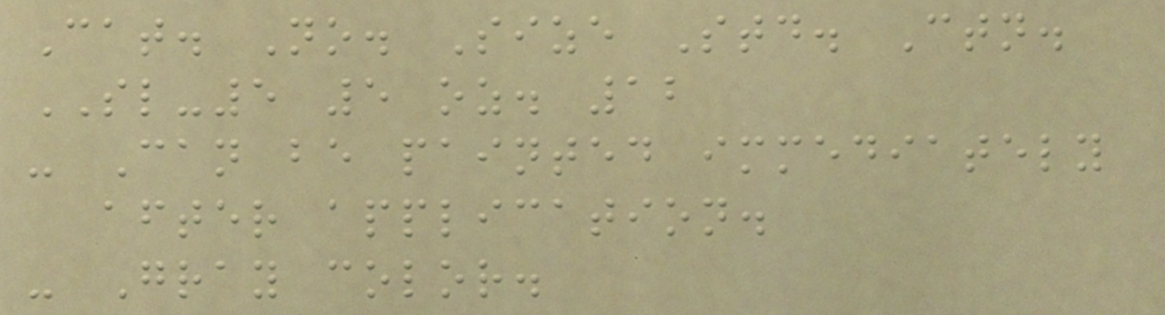Cat. No. Size Std. Ctn.
SL-5 5 oz. 12
- Can be painted immediately
after application.
- Gray color.
